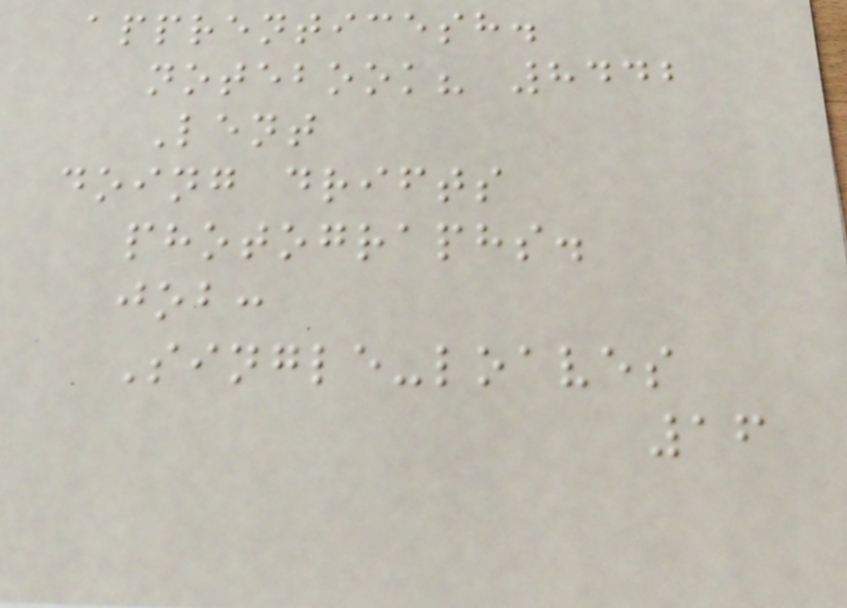apprenticesh.
notebook? 8442
Lent
doing drifts
photographs.
job:
Single-loaves
16
